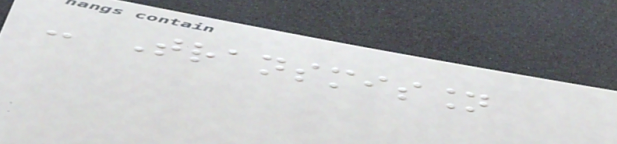- Transmission
